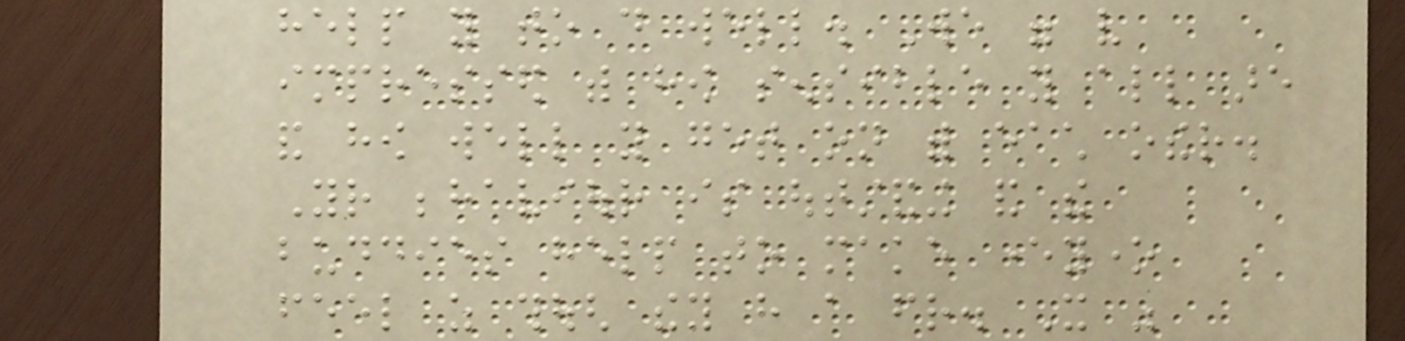help you to do well. We were very
impressed with how sensible you all are
and how well you get on with each other.
Your behaviour is outstanding and the
buddies help to make everyone
feel as though they have a friend. It was
